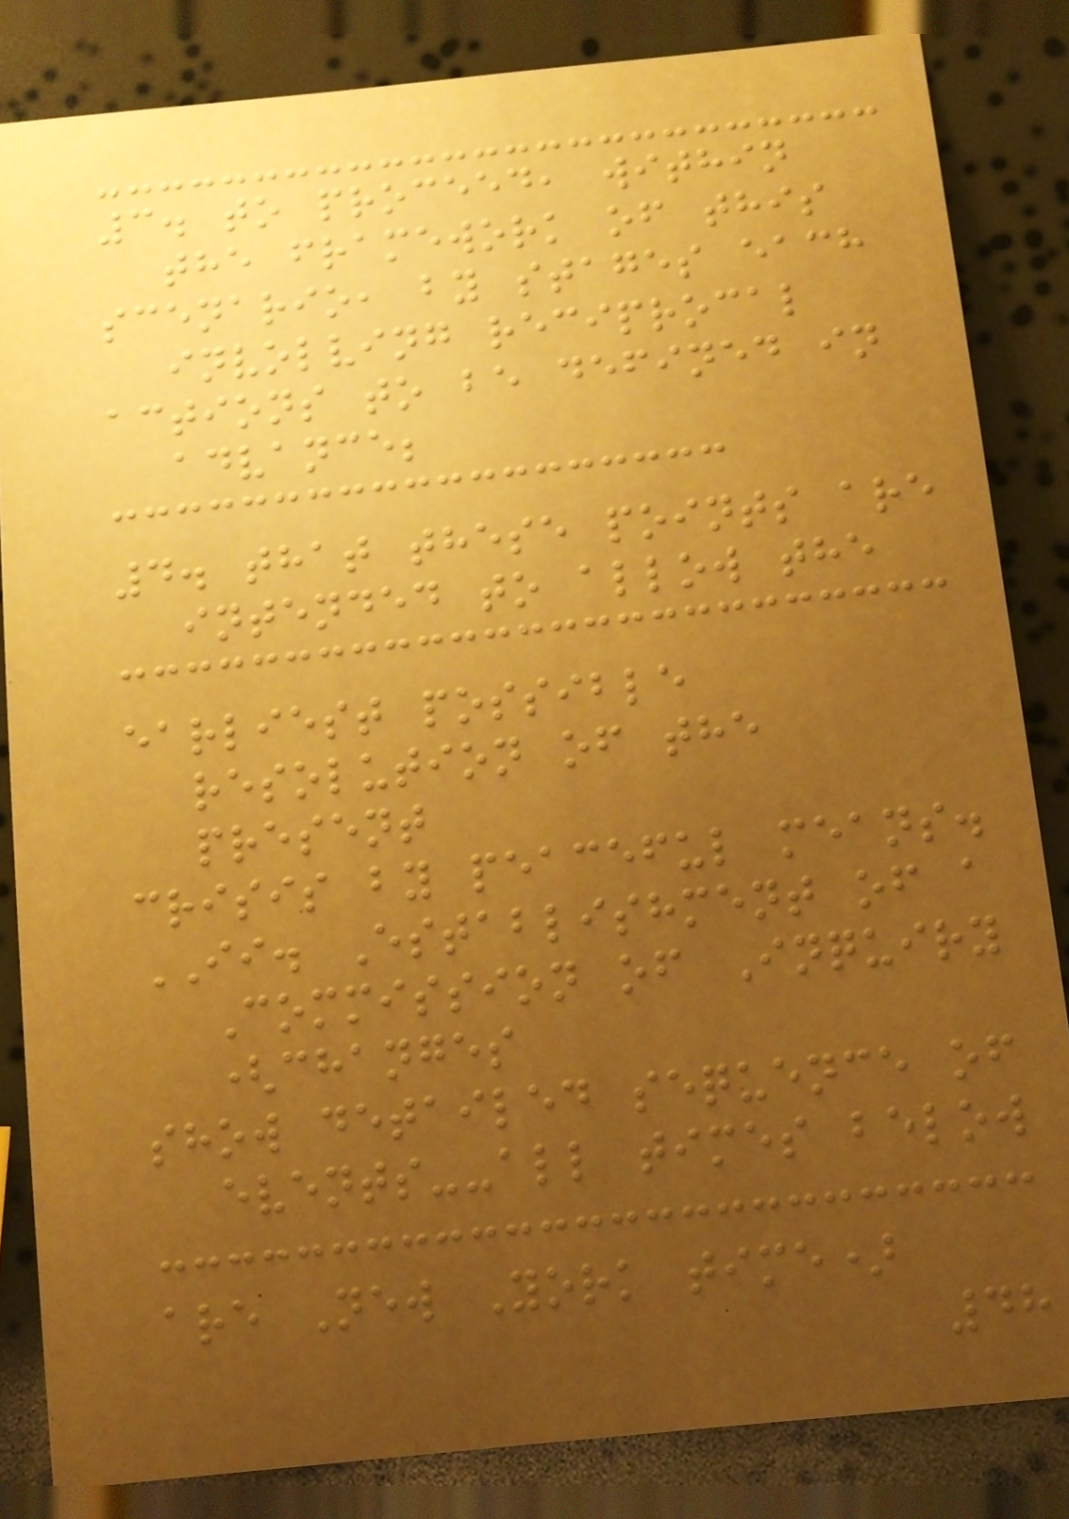3. to proceed, within
the framework of this
scenario, by stages each
involving reciprocal
actions to be defined in
advance;
4. that these points are
intended to allow the
earliest possible
resolution of the
present
crisis by peaceful means.
II. Establishment of a
Commission of Inquiry
(changes
show detailed sequence of
events--all times below
are New York time)
48
